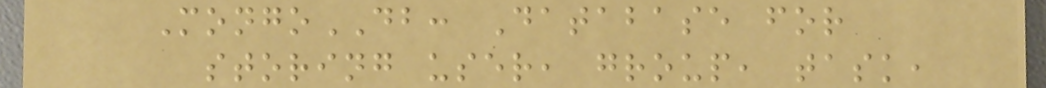MongoDB: Database for
storing user, group, task,
